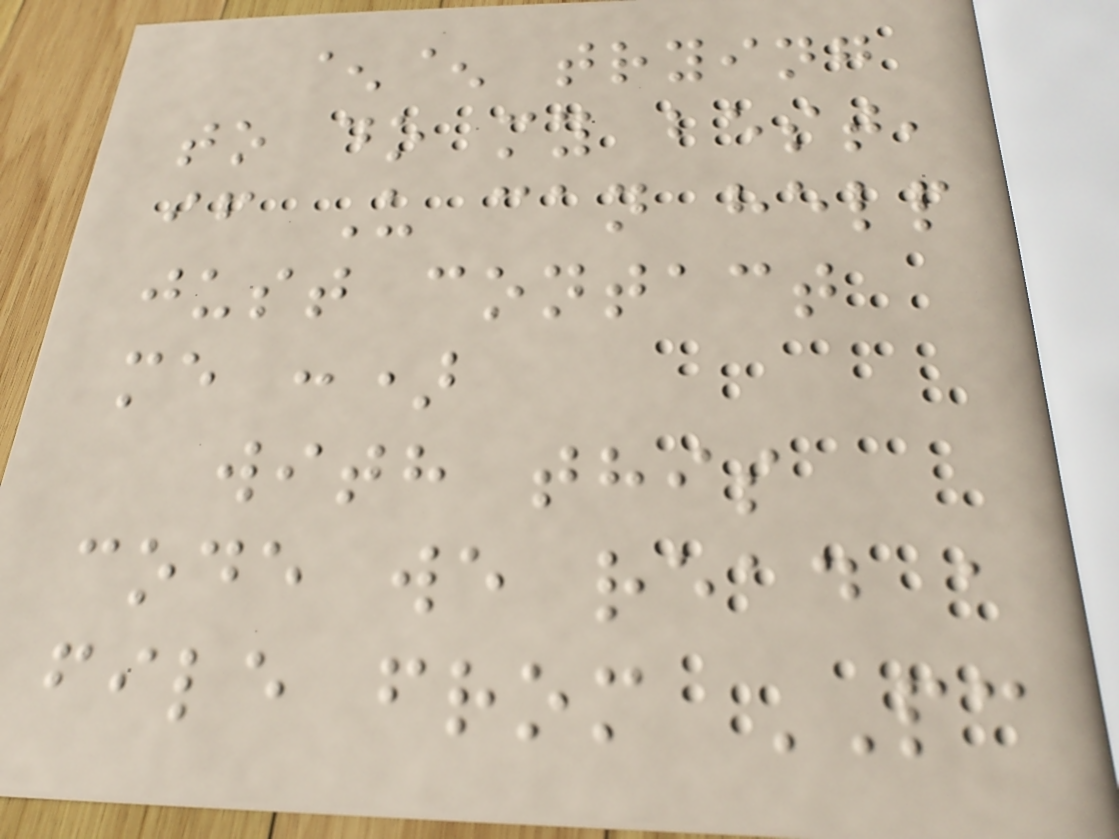^^ trying
to do my best,
if U can help
just contact
me :)
with this
code we read a
file from PC
